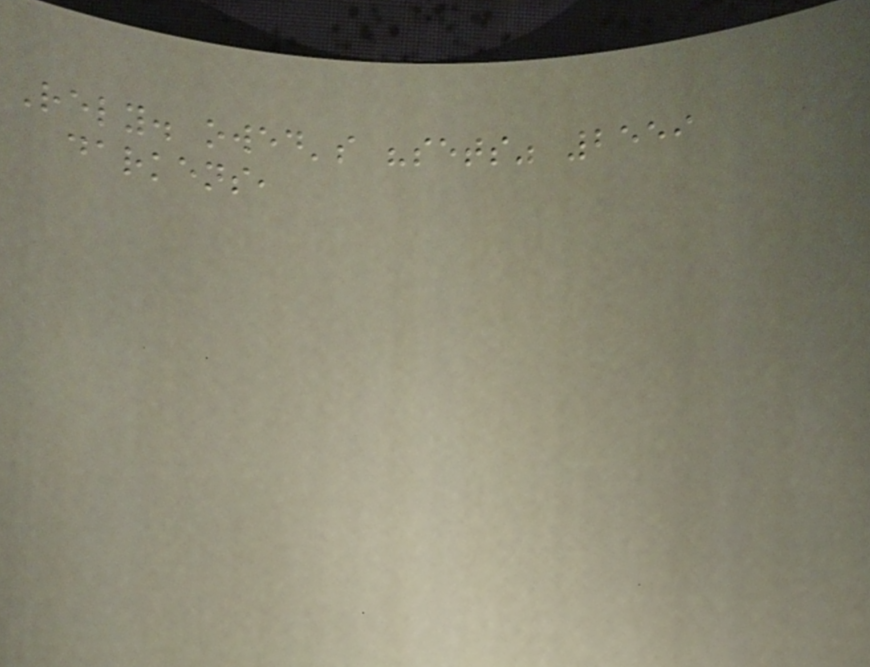Rely. owed's "sets" 2559
darkens,
